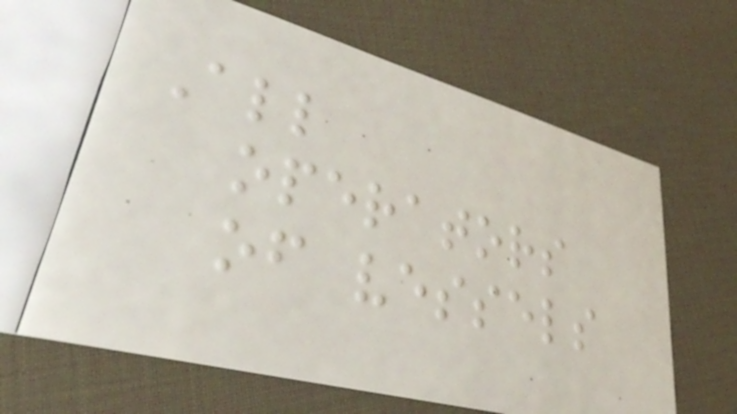All
operators
of vessels
